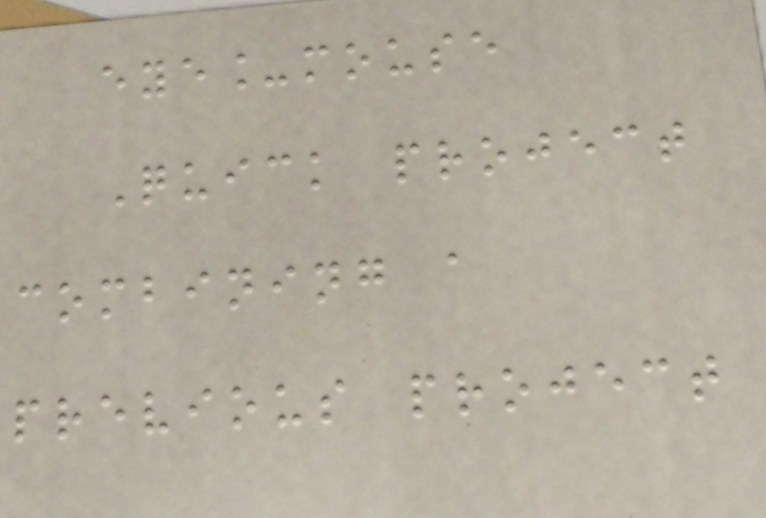eye_mouse
Quick project
combining a
previous project
